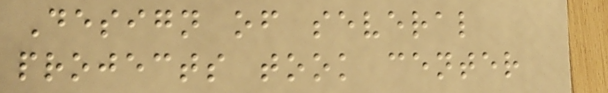Design of several
projects took center
